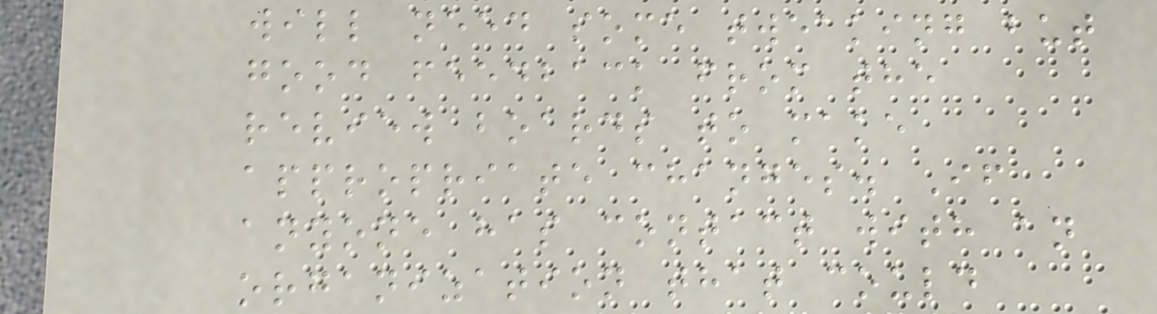will need some tweaking but
good feedback from the
review boards to make
appropriate changes. If
anyone has contact with an
organization that could
